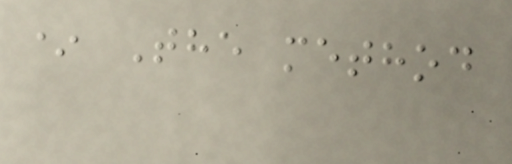* The method
